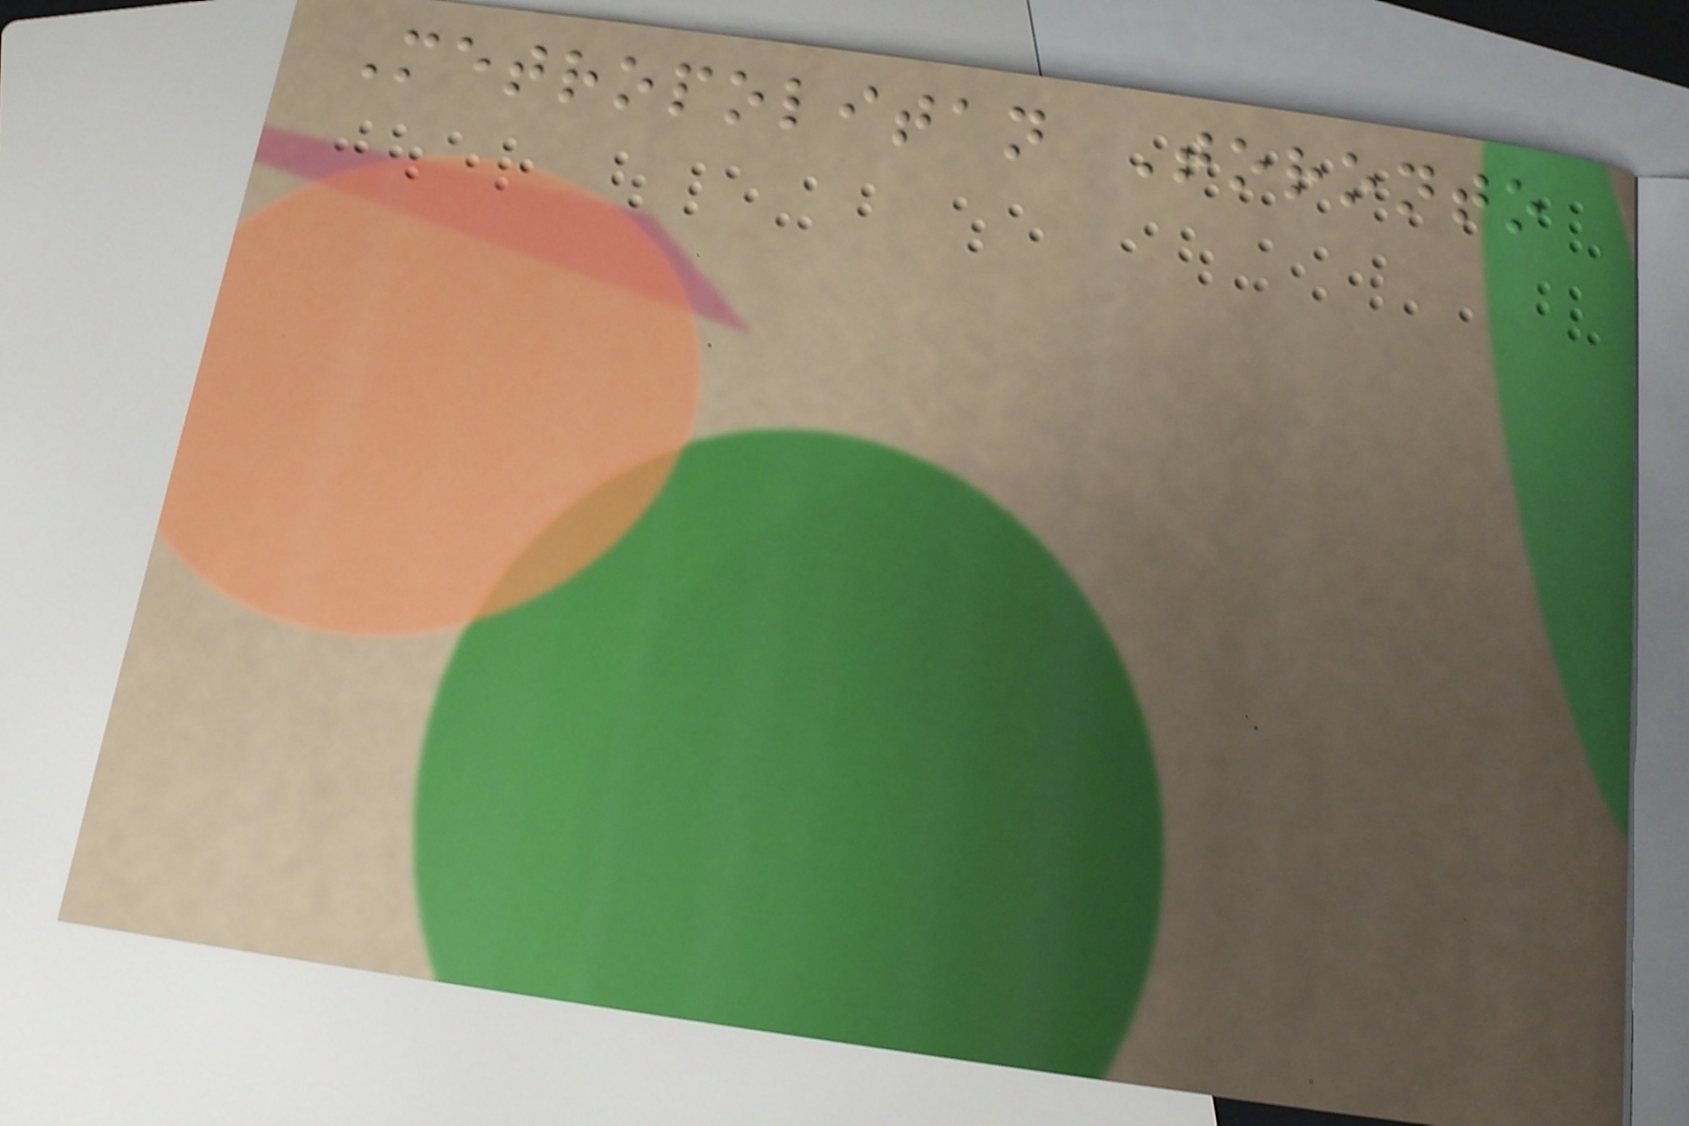Metropolitan Toronto
